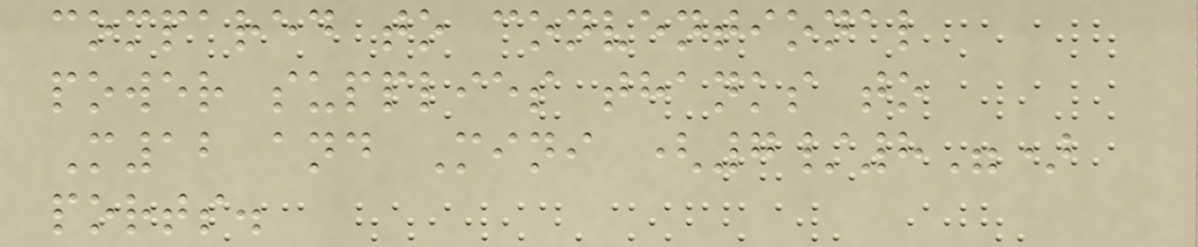compared to conventional
power supplies thanks to
M12 and Mini (7/8")
ports.
